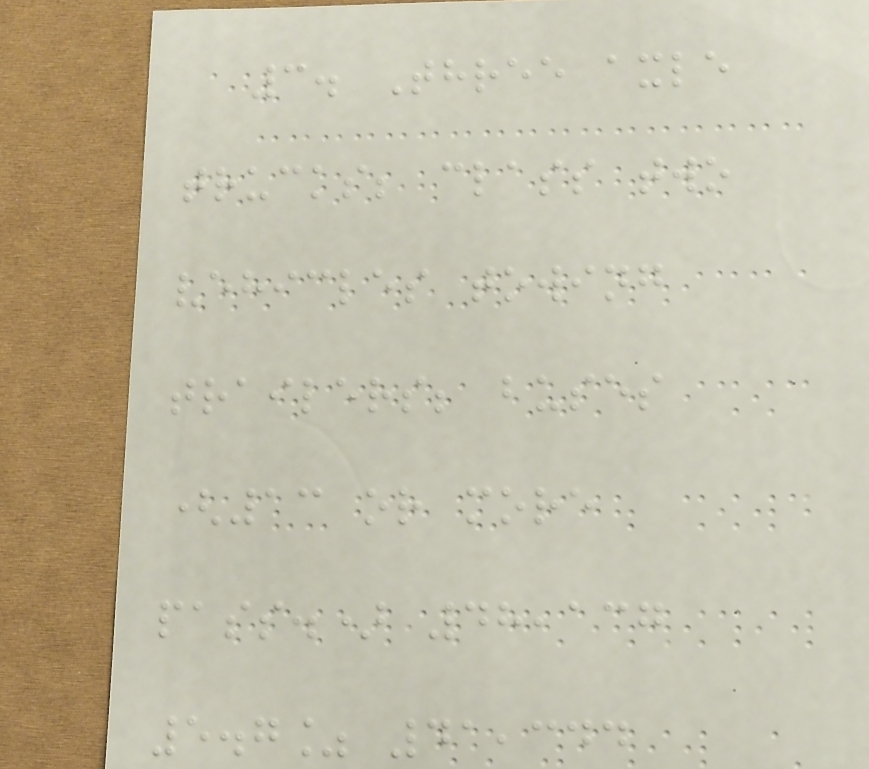3. Three axle
trucks; class two
vehicles towing
trailers; buses
(13 or more
pass.) 48,137
5.7% 41,344
